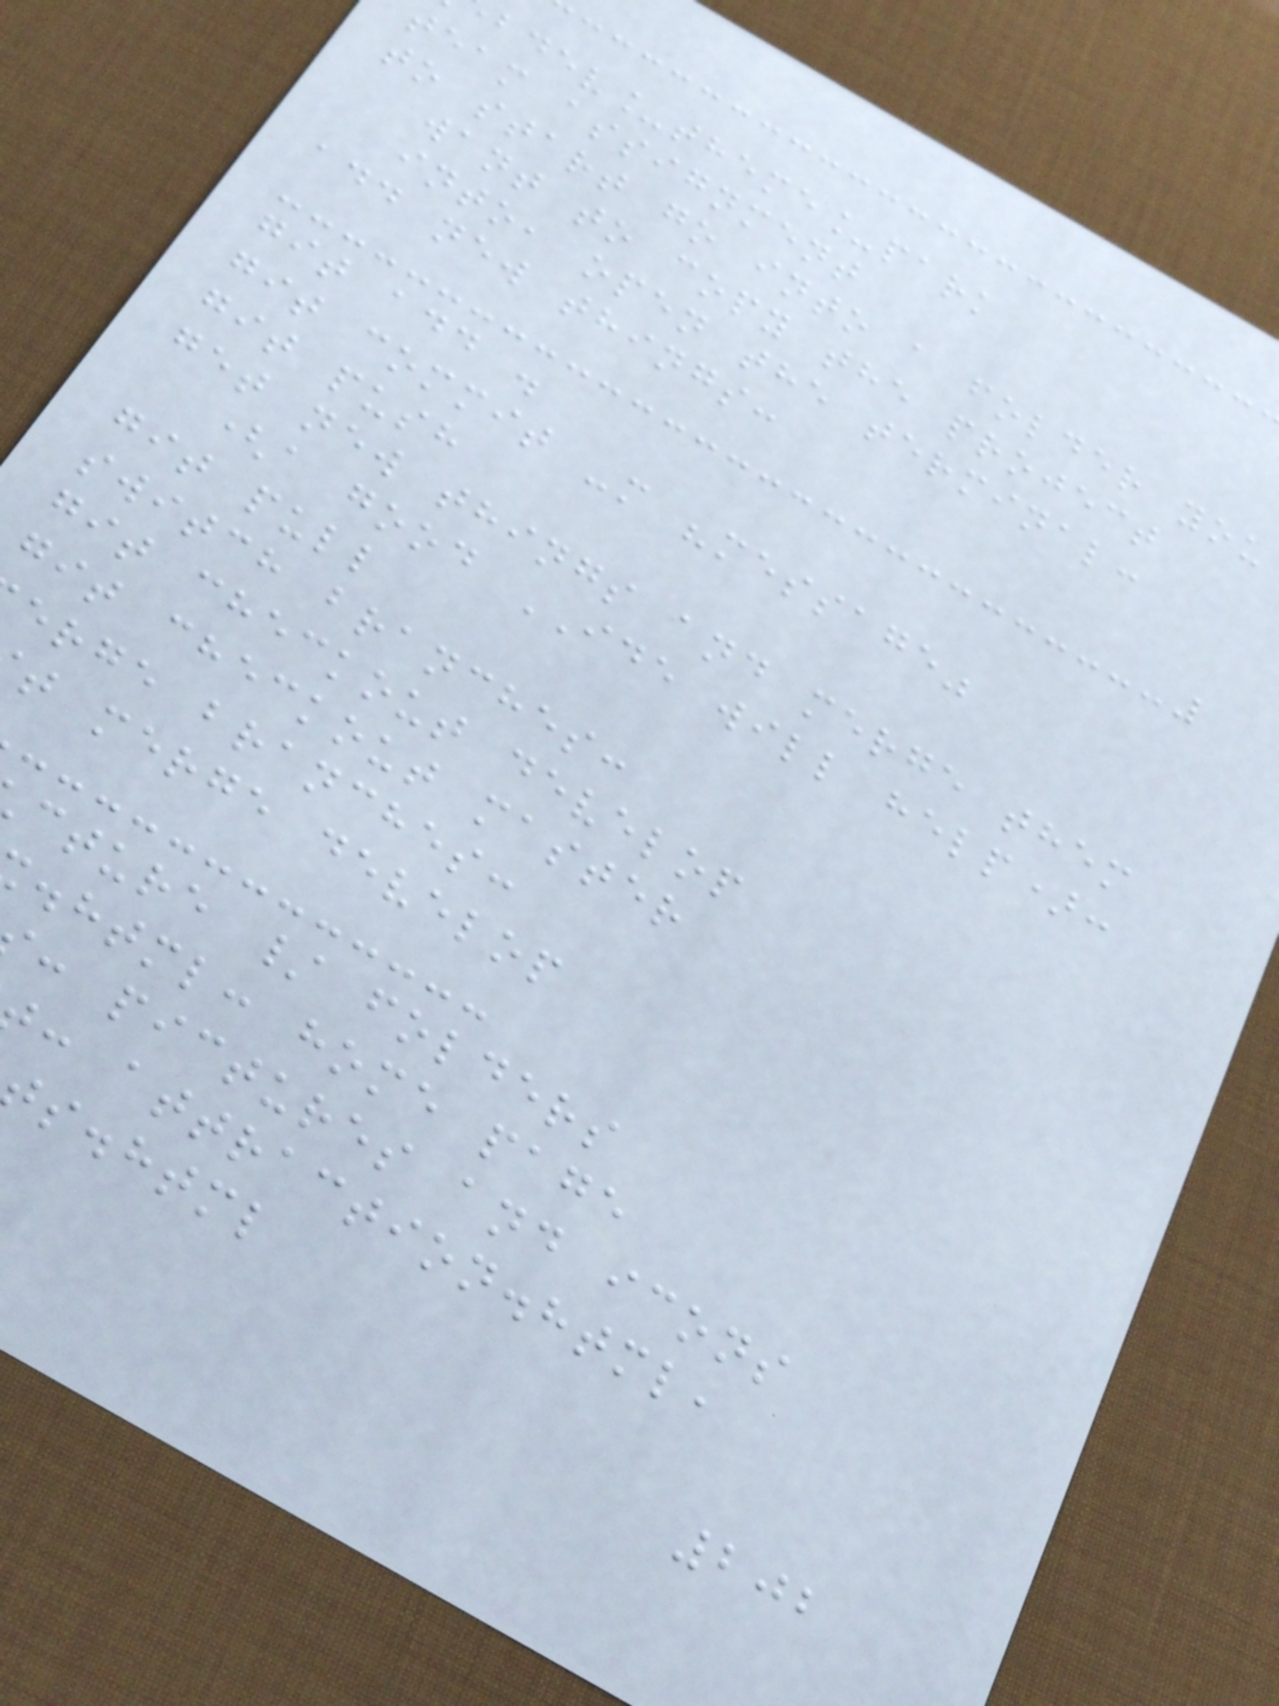bdev_theme_park
team assignment
to start go into a folder you
want to copy the project
into, open the terminal:
add new things:
git add .
git commit -m "message"
git push
get new things and merge them
(a good IDE will help):
git pull
switch branches:
git checkout develop
git checkout master
erge branches:
t merge develop
cture / folders
.html: home page
: pictures and icons
: attraction.html,
s.html
202
